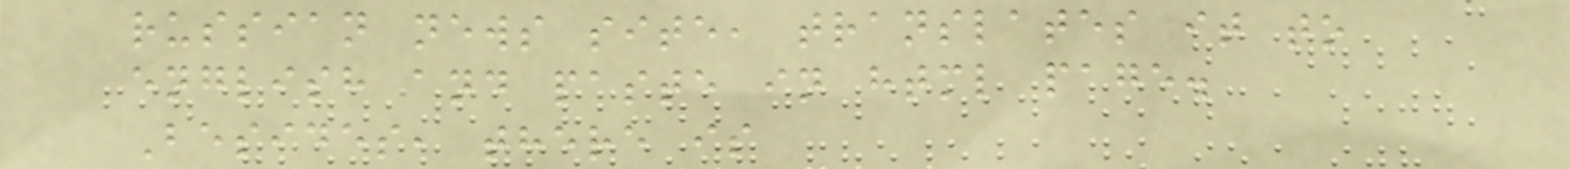russian news site, translates it to
english and paste in html page.
Besides, there is
